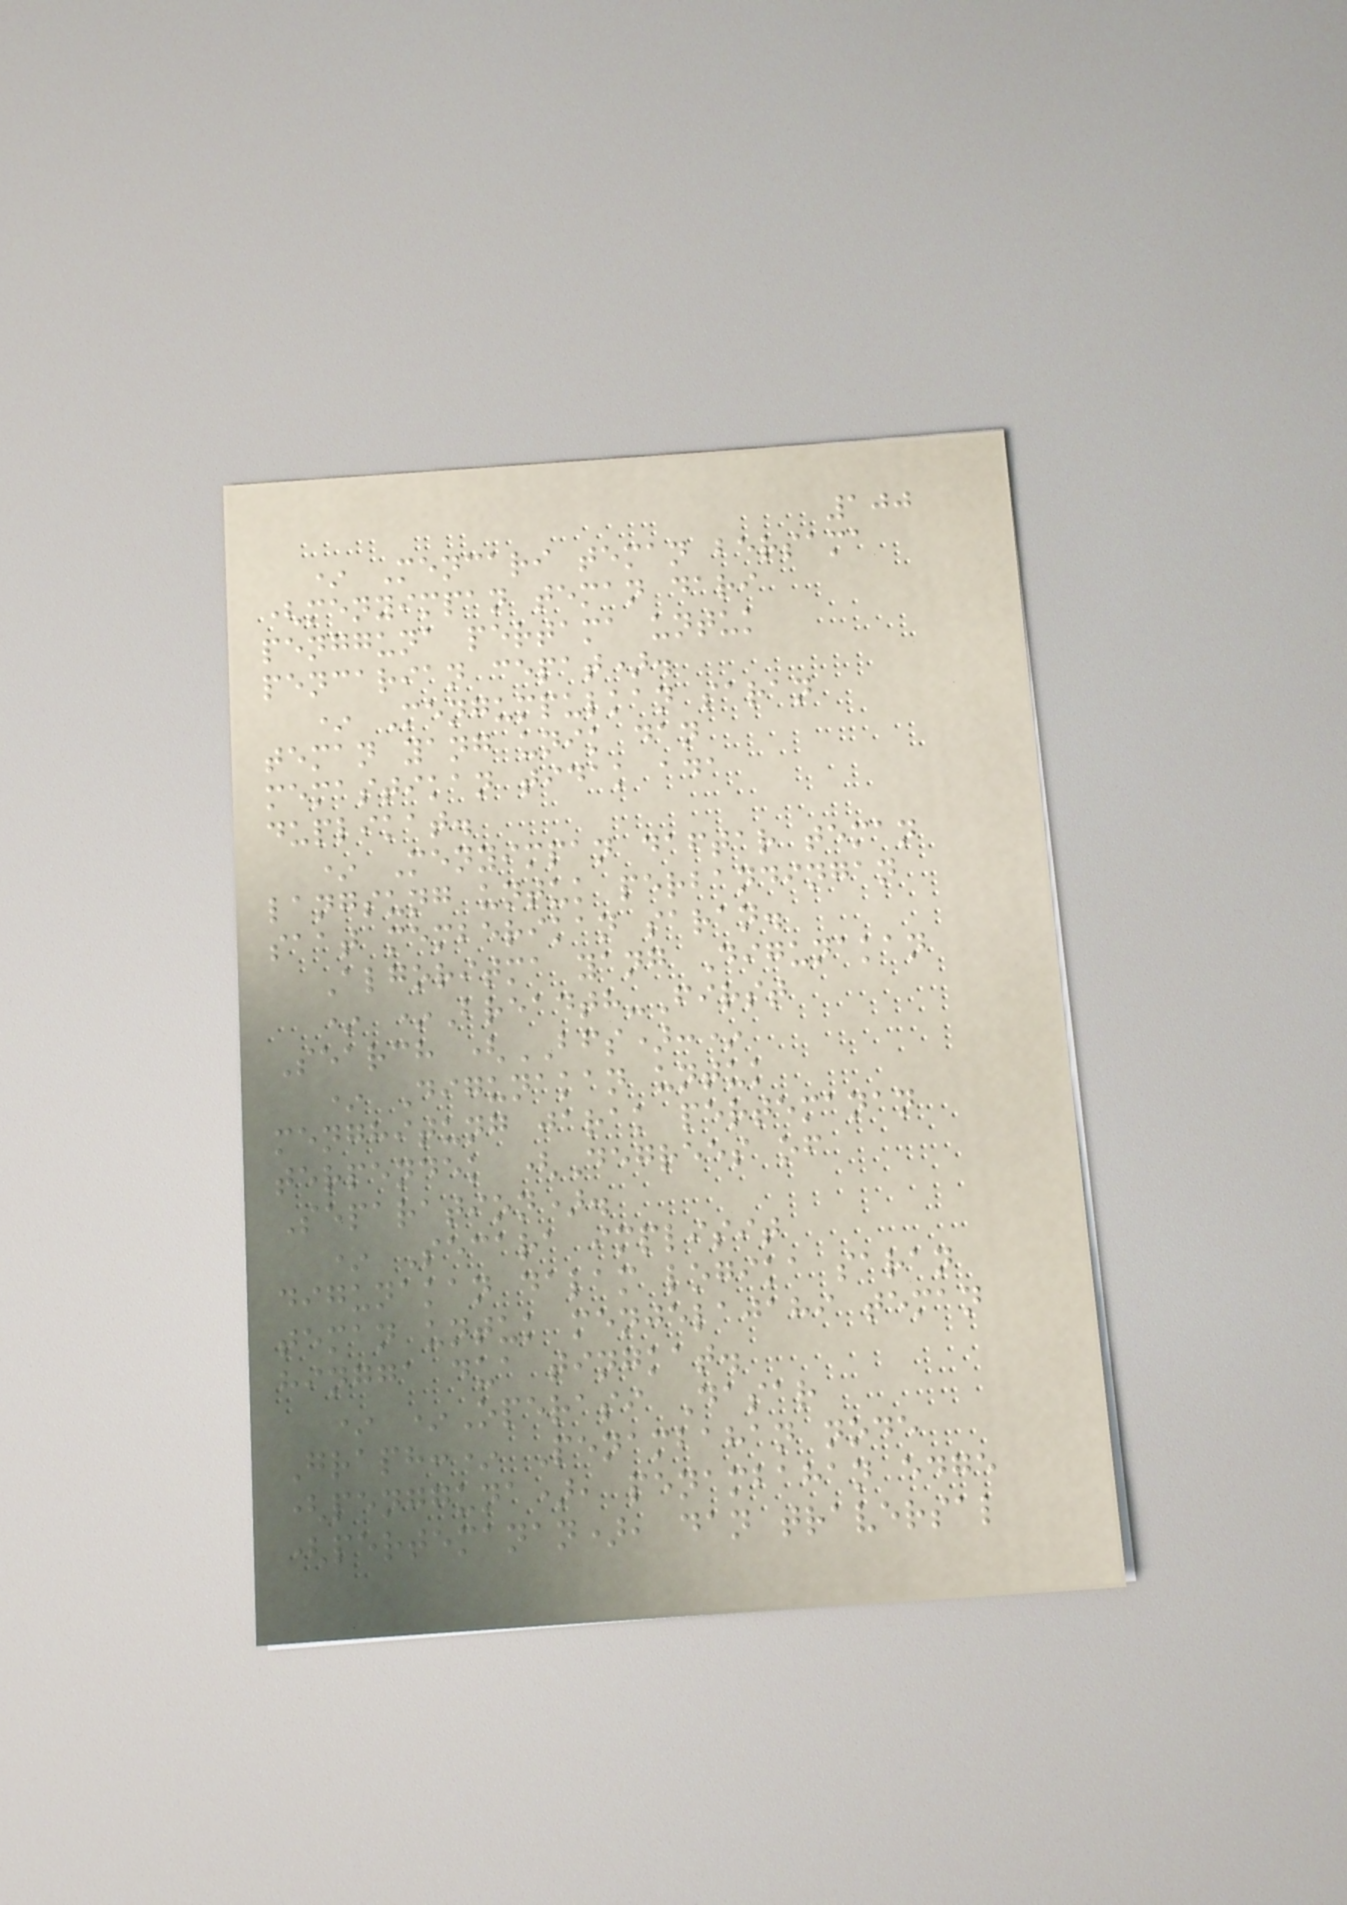100
* Mencari teman bersama
(menyimpan teman dari
pengguna pertama untuk
pencarian cepat).
* Mengumpulkan saran
teman yang unik dan
memastikan tidak ada
duplikat.
* Menyimpan daftar teman
langsung untuk perbandingan
saat memberikan saran.
Algoritma yang Digunakan
* *Breadth-First
Search (BFS):*
* Digunakan untuk
menghitung jarak pertemanan
terpendek (Degrees of
Separation).
* Secara implisit
digunakan dalam logika saran
teman untuk menjelajahi teman
hingga dua tingkat.
* *Operasi Dasar
Graph:* Penambahan node
(pengguna), penambahan edge
(pertemanan), dan traversal
